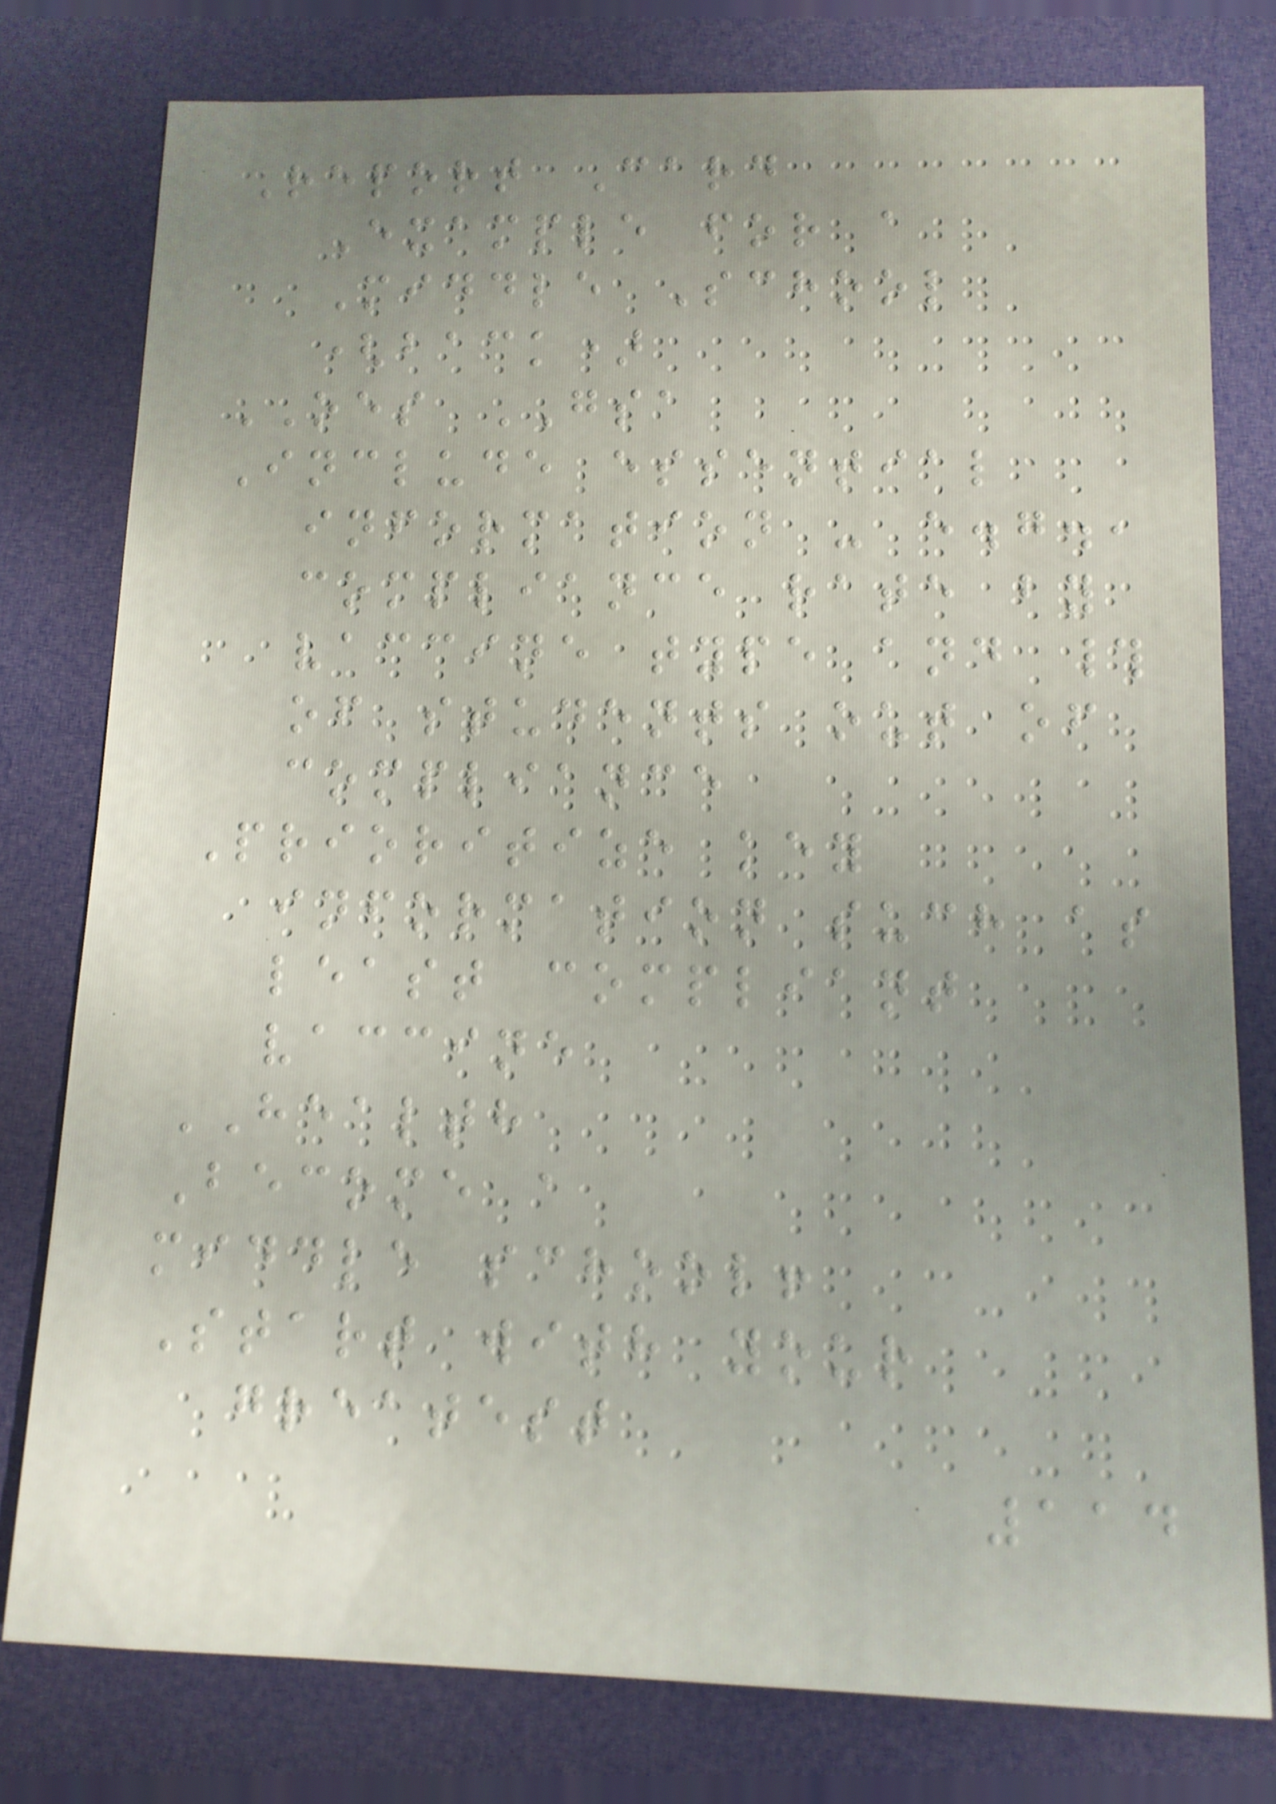Report Card
Example for a
Middle School
(back)
OES GSA
Include essential
information - e.g.,
compliance rate by
vaccine type and #
of students out of
compliance
Prioritize key
information such as
least compliant
vaccine
HEALTH
Become a
middle school!
Start with your
greatest
114
